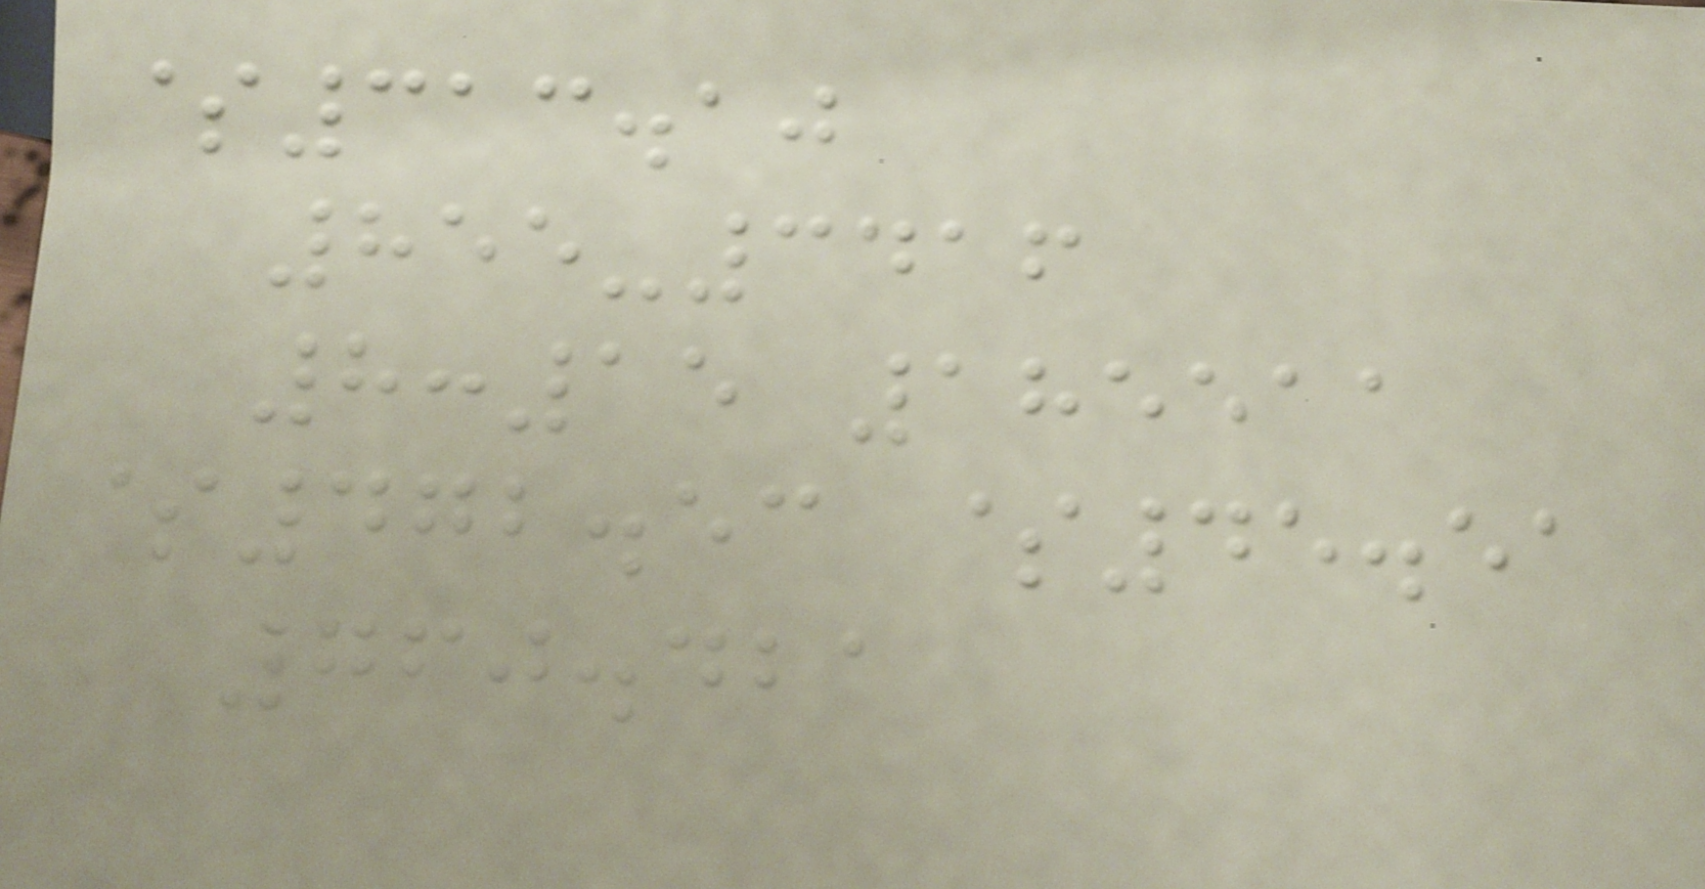$313.10
855-3416
8:15 185511
$472.53 $45.51
760.421
